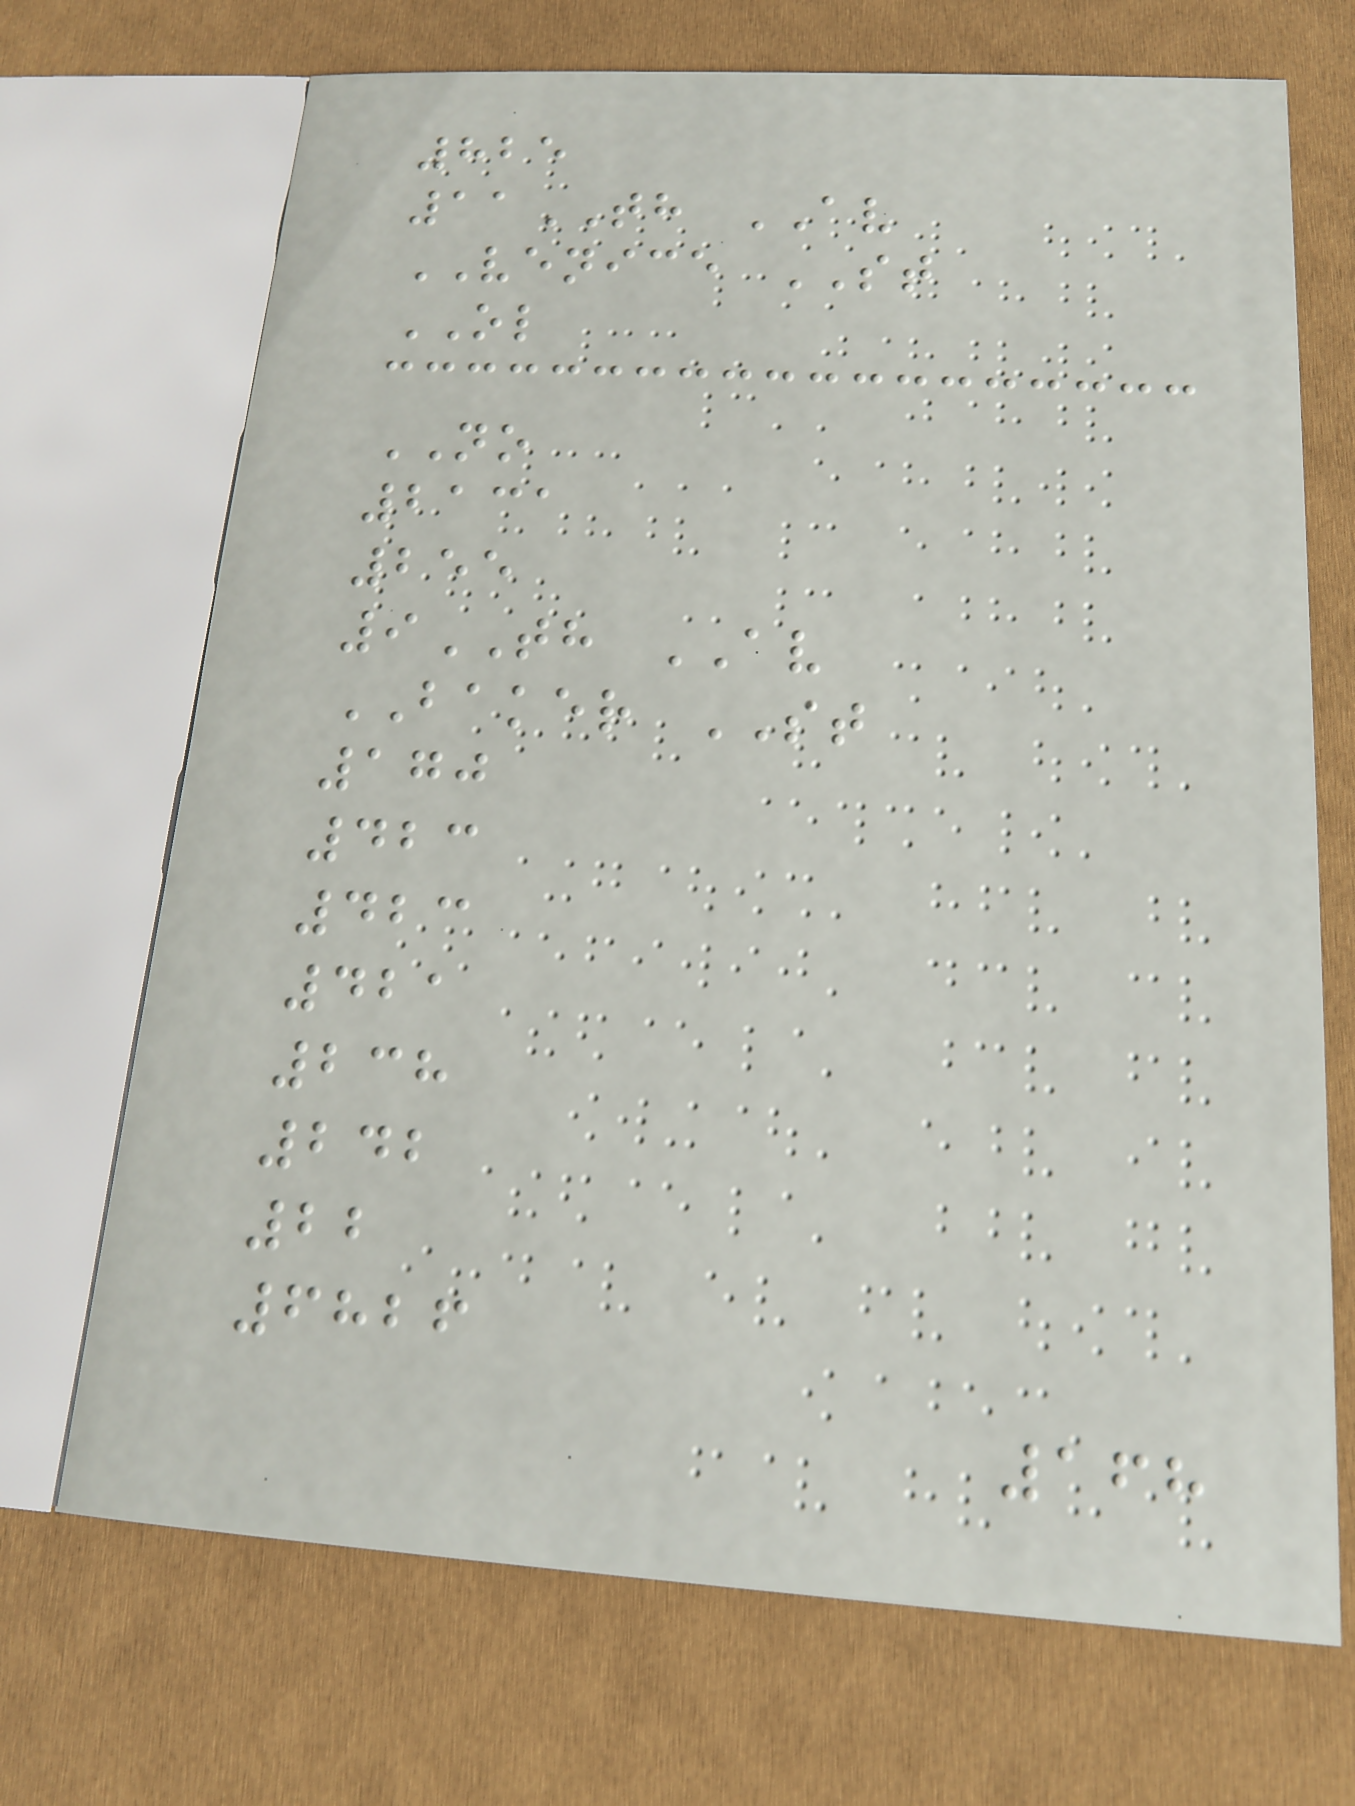825
11TH AV
VENICE ST
OL
NO
2131
255
9TH AV
BAKER ST
170
423
423
421
238
242
22
6826
168
